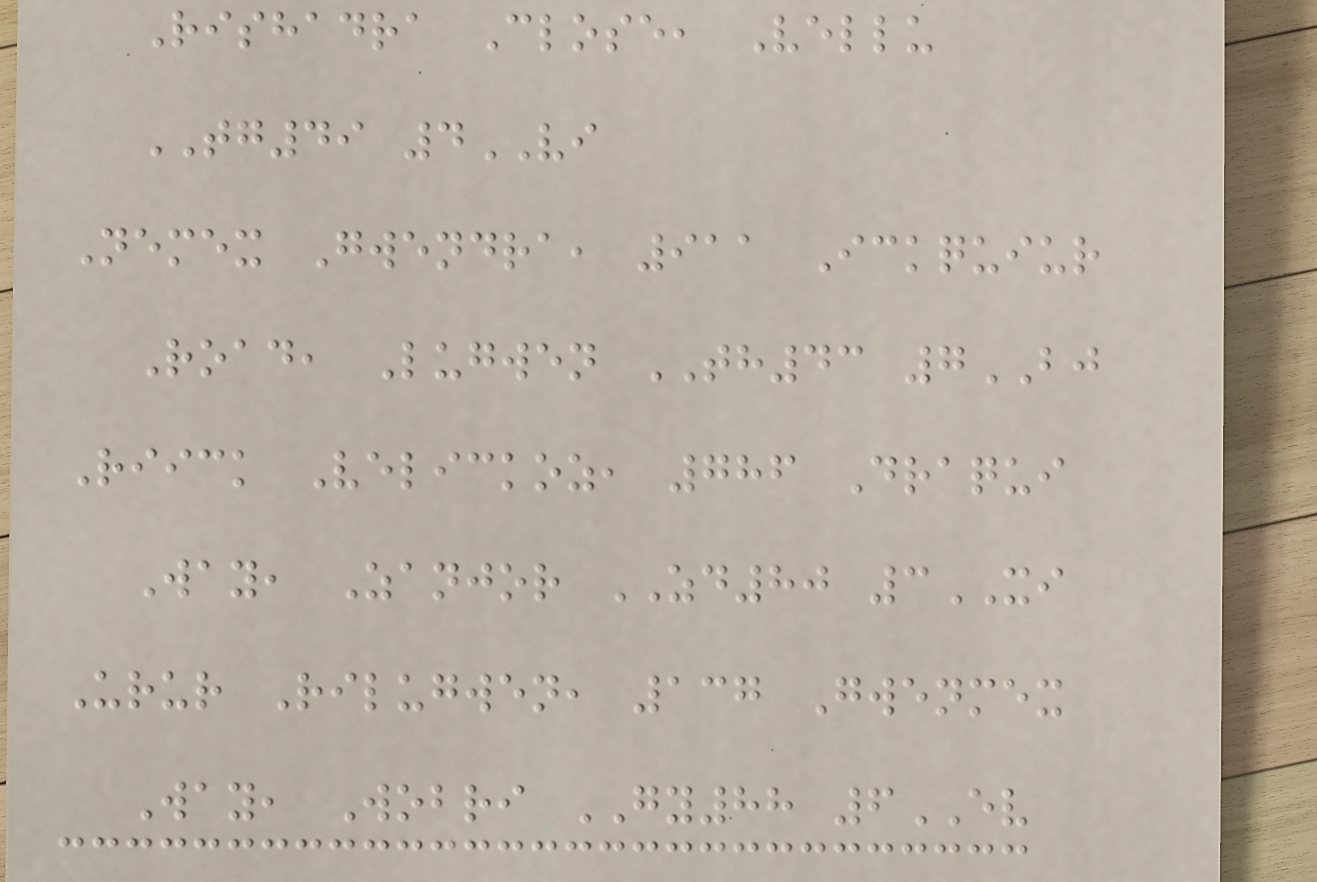Rishadra Close, Vellu
TG49 4VI
Nemex Gwendra, 911 Ickquiur
Road, Lugwen TH43 7BJ
Riick Velickoz, 786 Draqui
Way, Zanjor ZD80 3XI
Urur Rilugwen, 137 Gwenmex
Way, Wobri GY88 6EV
